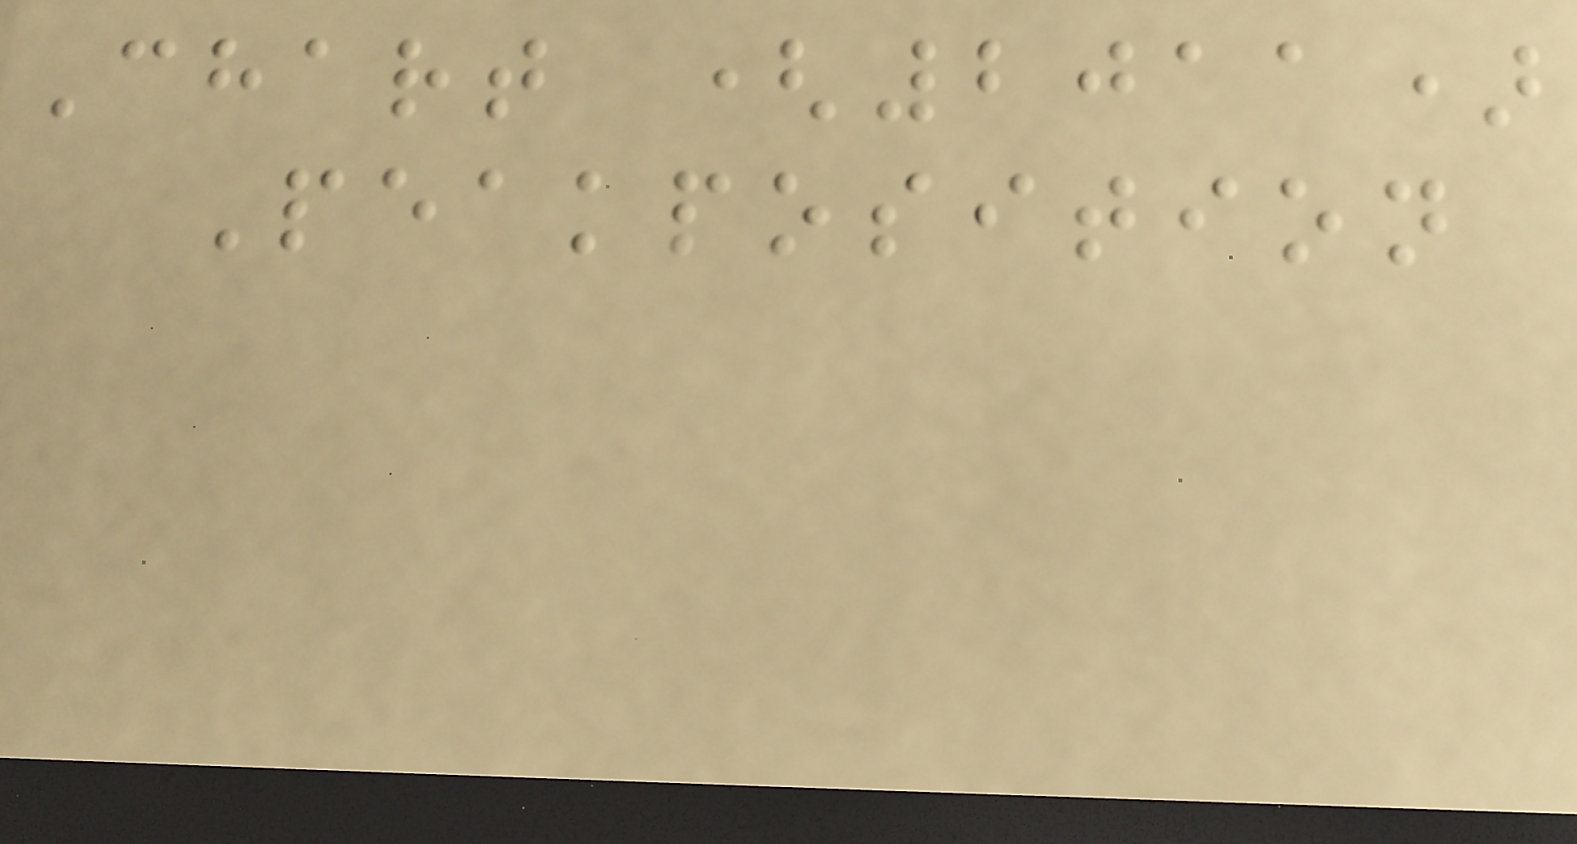Chart (2011)
Peakposition
